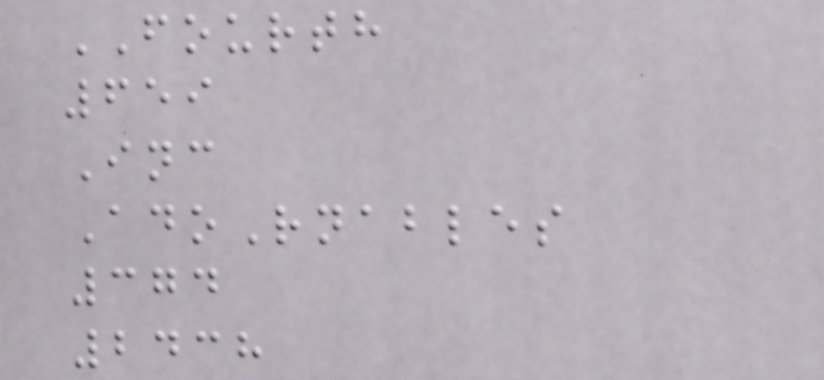FOURTH
659
Inc
AdoRnables
374
2438
